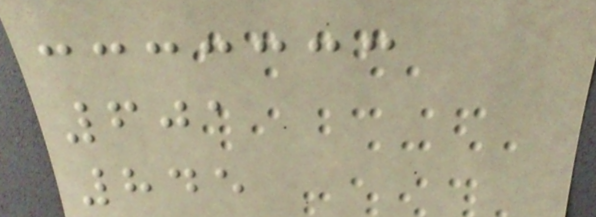601
845
